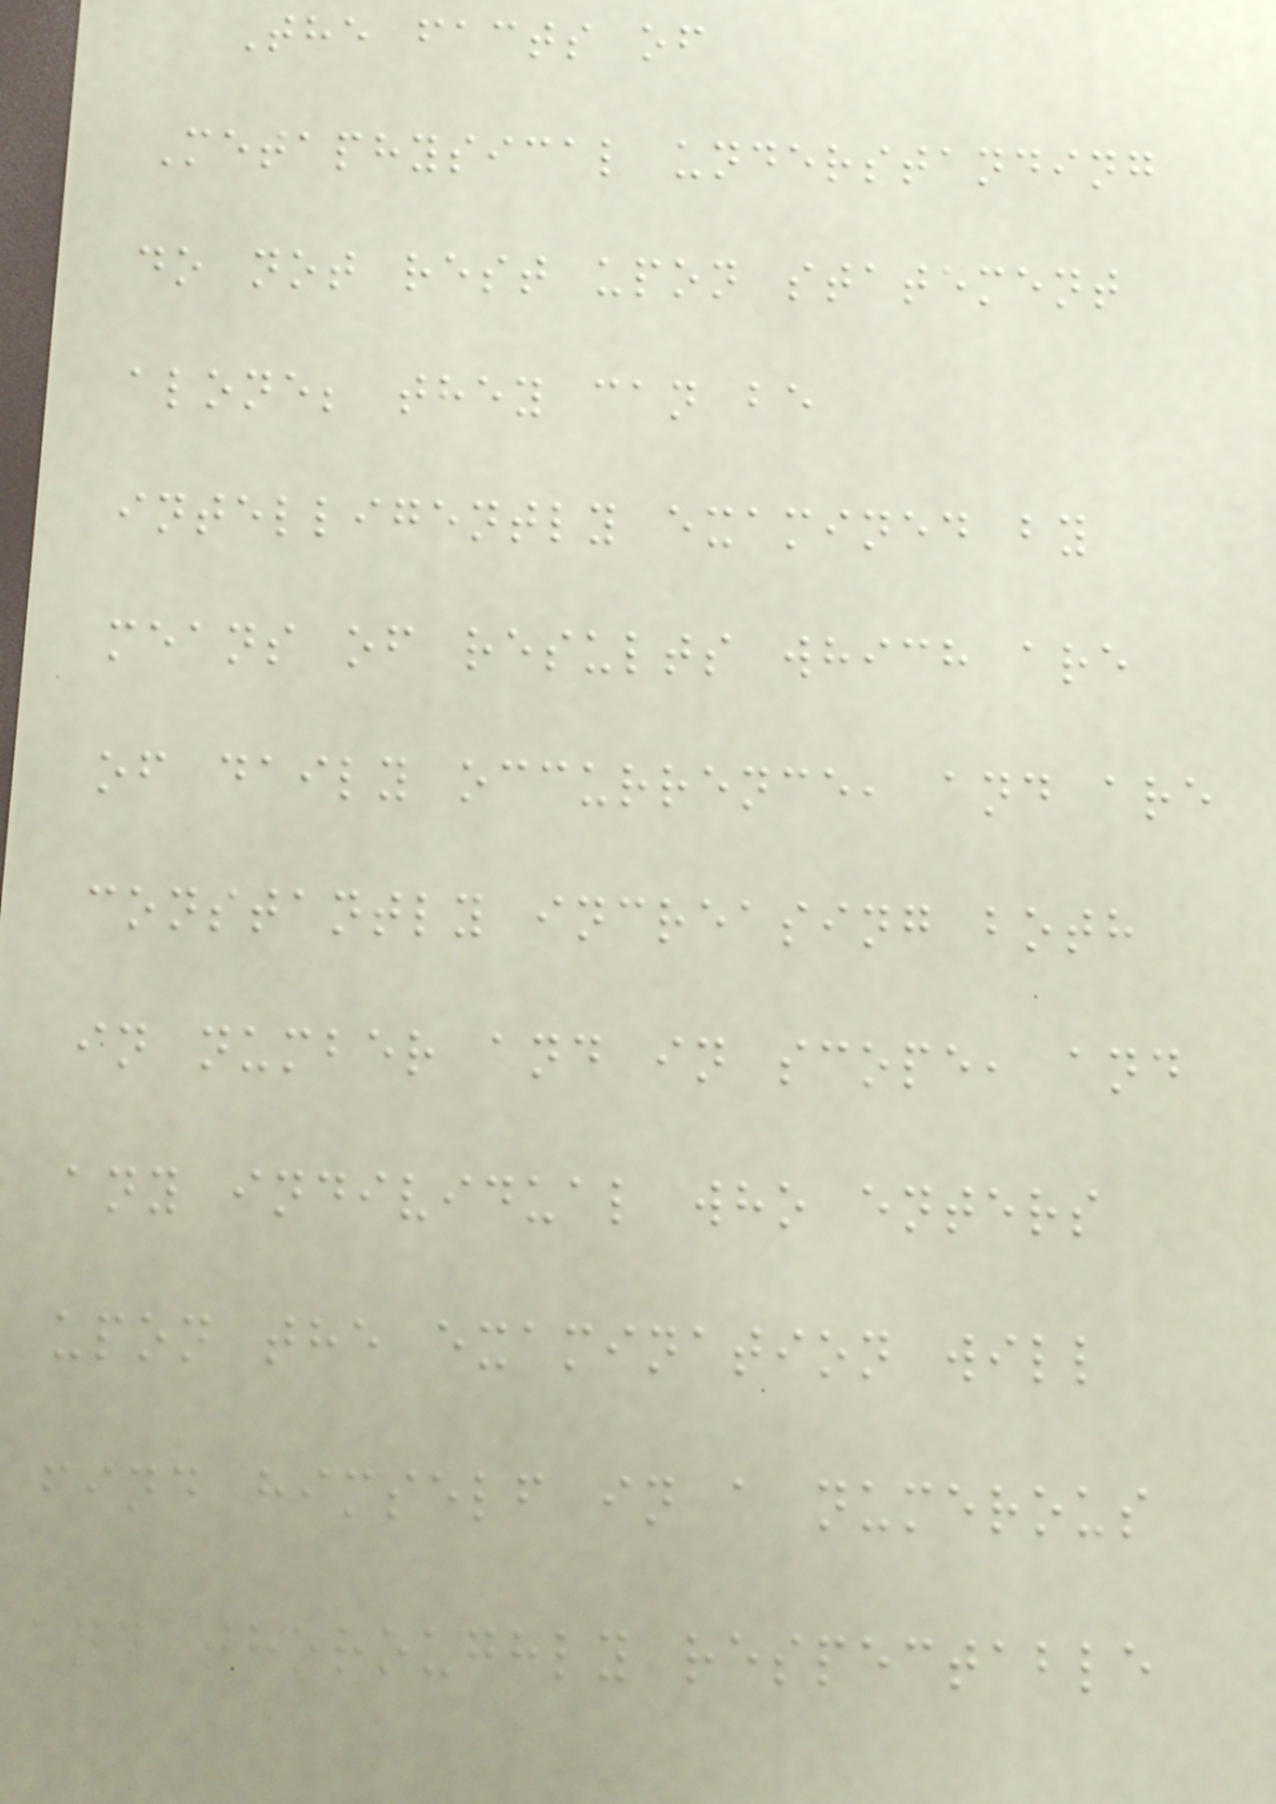The facts of
Metaphysical understanding
do not rest upon statement
alone; they can be
intelligently examined by
means of results which are
of daily occurrence, and are
constantly increasing both
in number and in scope, and
any individual who enters
upon the examination will
find himself in a numerous
and thoroughly respectable
